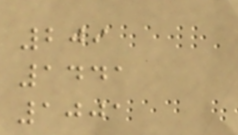209
1441
1001
